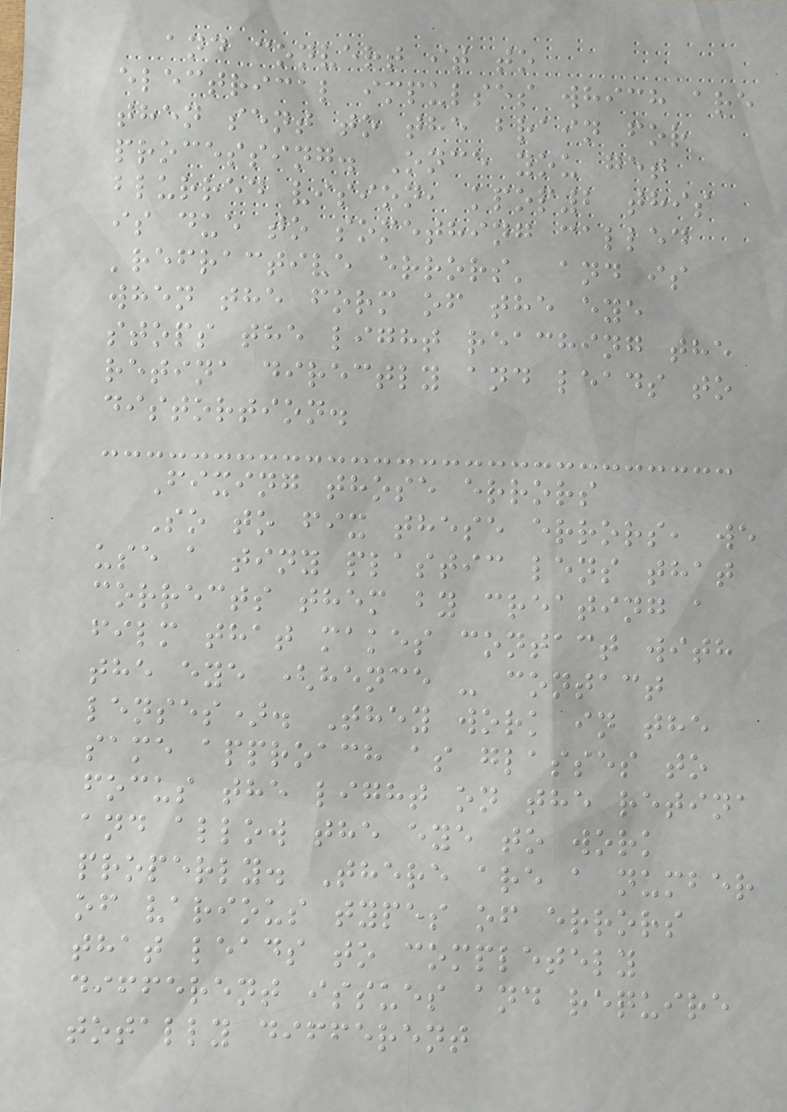and convert it to
electrical impulses which are
then sent to the brain for
processing. Once you get
blurred vision, kpop2 this
is due to something called
'refractive errors' and is
when the form of the eye
stops the light reaching the
retina directly and leads to
distortion.
Fixing those errors
So to fix these errors, we
use a tiny plastic lens that
corrects them by creating a
film that makes contact with
the eye (hence - contact
lenses). They work in the
same approach as glasses to
focus the light on the retina
and allow the eye to work
properly. There are a number
of various types of errors
that leads to completely
different issues and require
totally different
